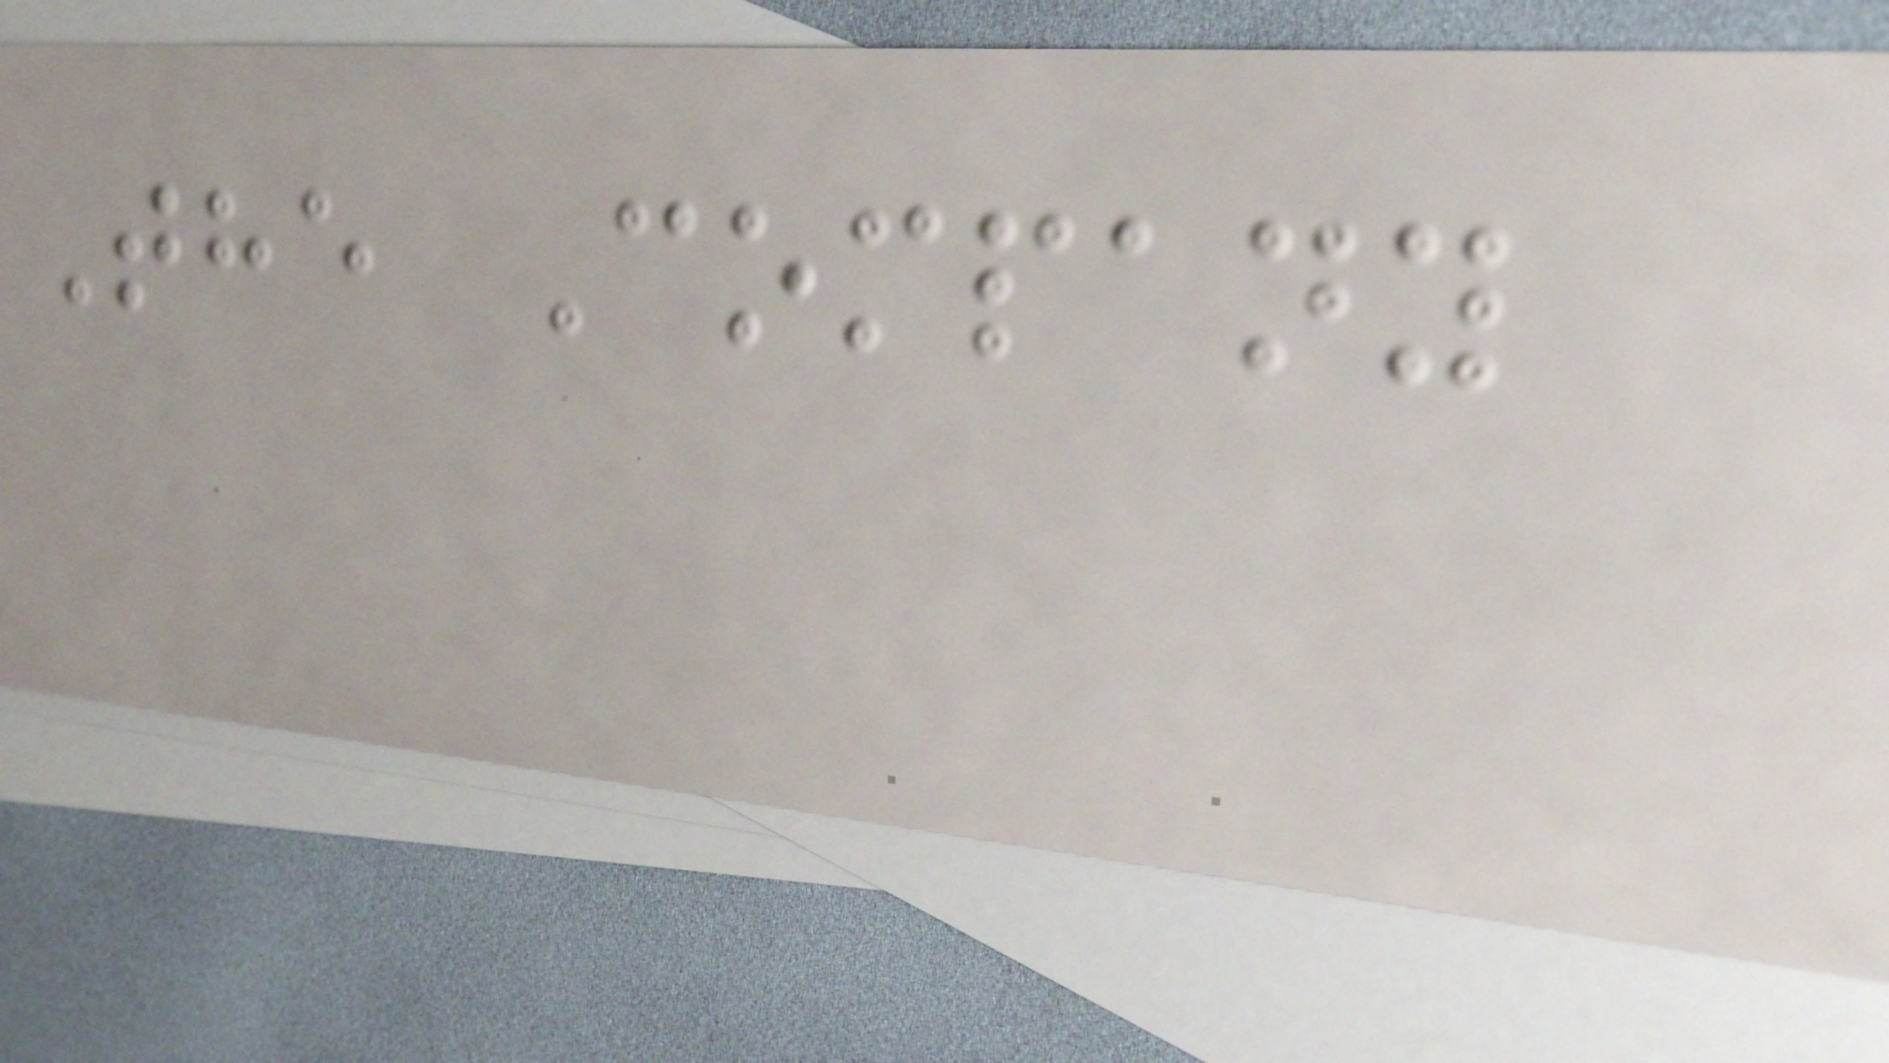The Company
